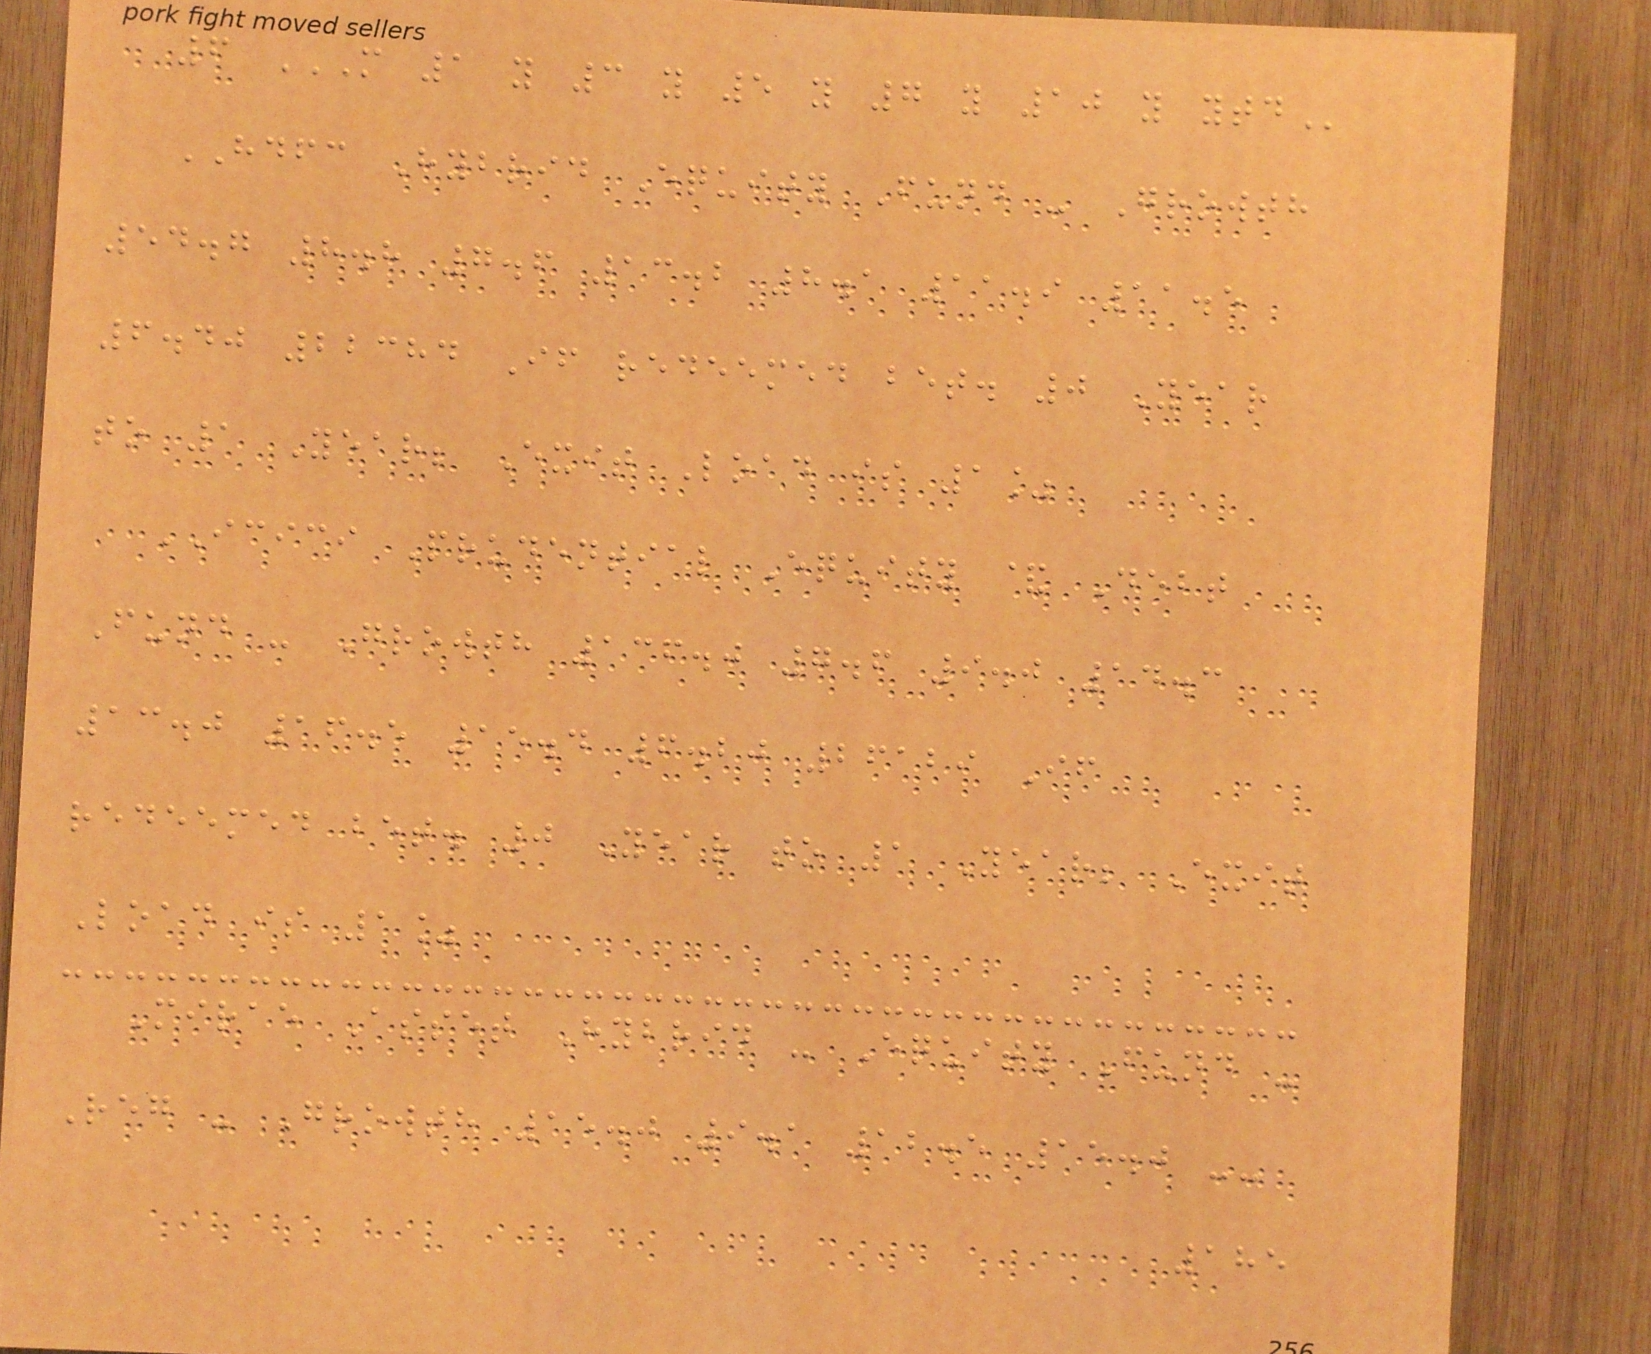6 M 1 Y 3 Y 5 Y 7 Y 10 Y YTD
HDFC Hybrid Equity Fund - Growth
54.7 8.8 7.6 13.2 8.1 11.9 11.5
6.40 22384 If redeemed bet. 0 Year
to 1 Year; Exit Load is 1%
ICICI Prudential Equity & Debt
Fund - Growth 136.0 7.6 9.0 14.3
13.0 16.5 15.4 6.20 26129 If
redeemed bet. 0 Year to 1 Year; Exit
Load is 1%
Mirae Asset Hybrid - Equity Fund -
Reg - Growth 15.0 9.1 12.5 15.0 --
185
